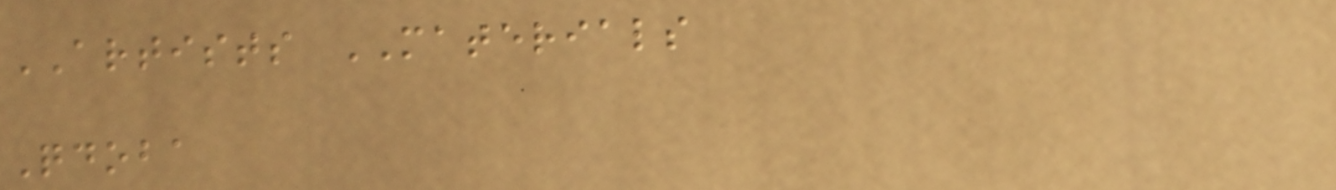ARTISTS MATERIALS
Qdoba
